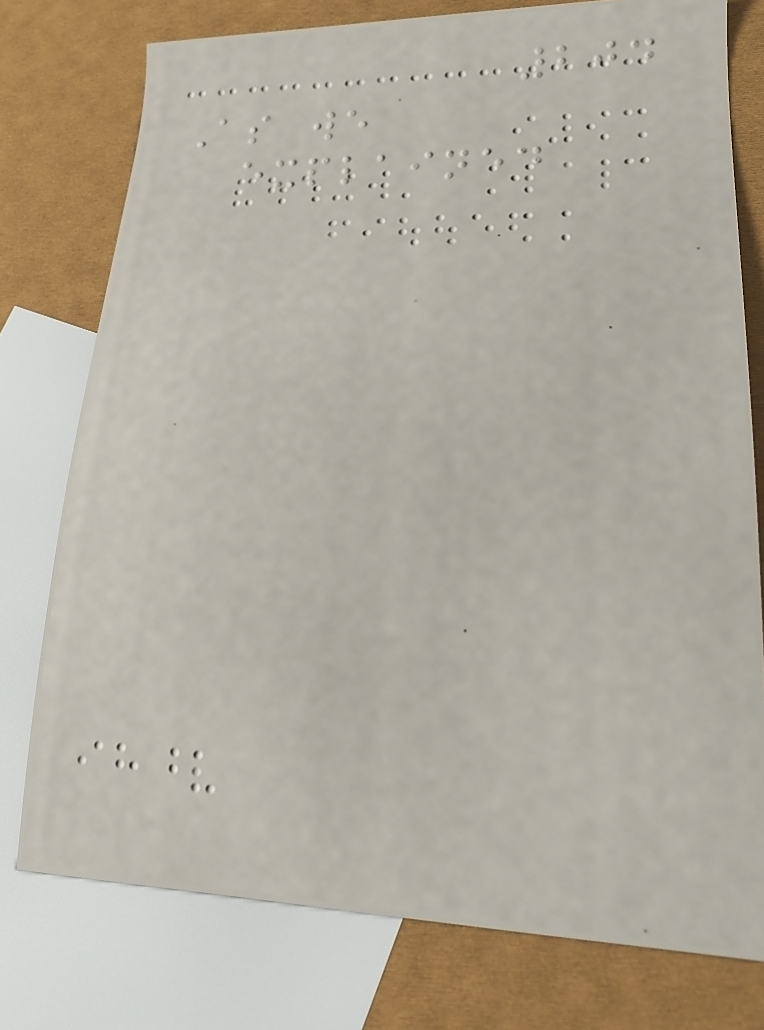204
As we
explained
